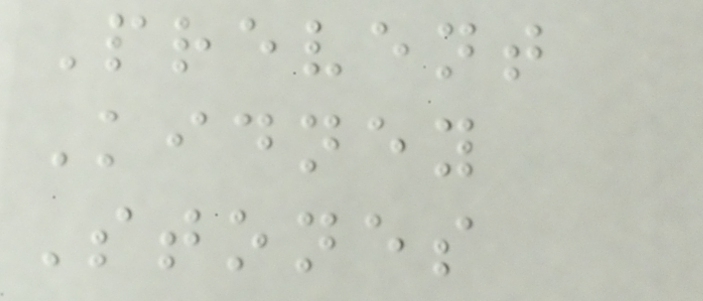Prevent
Kidney
Stones
